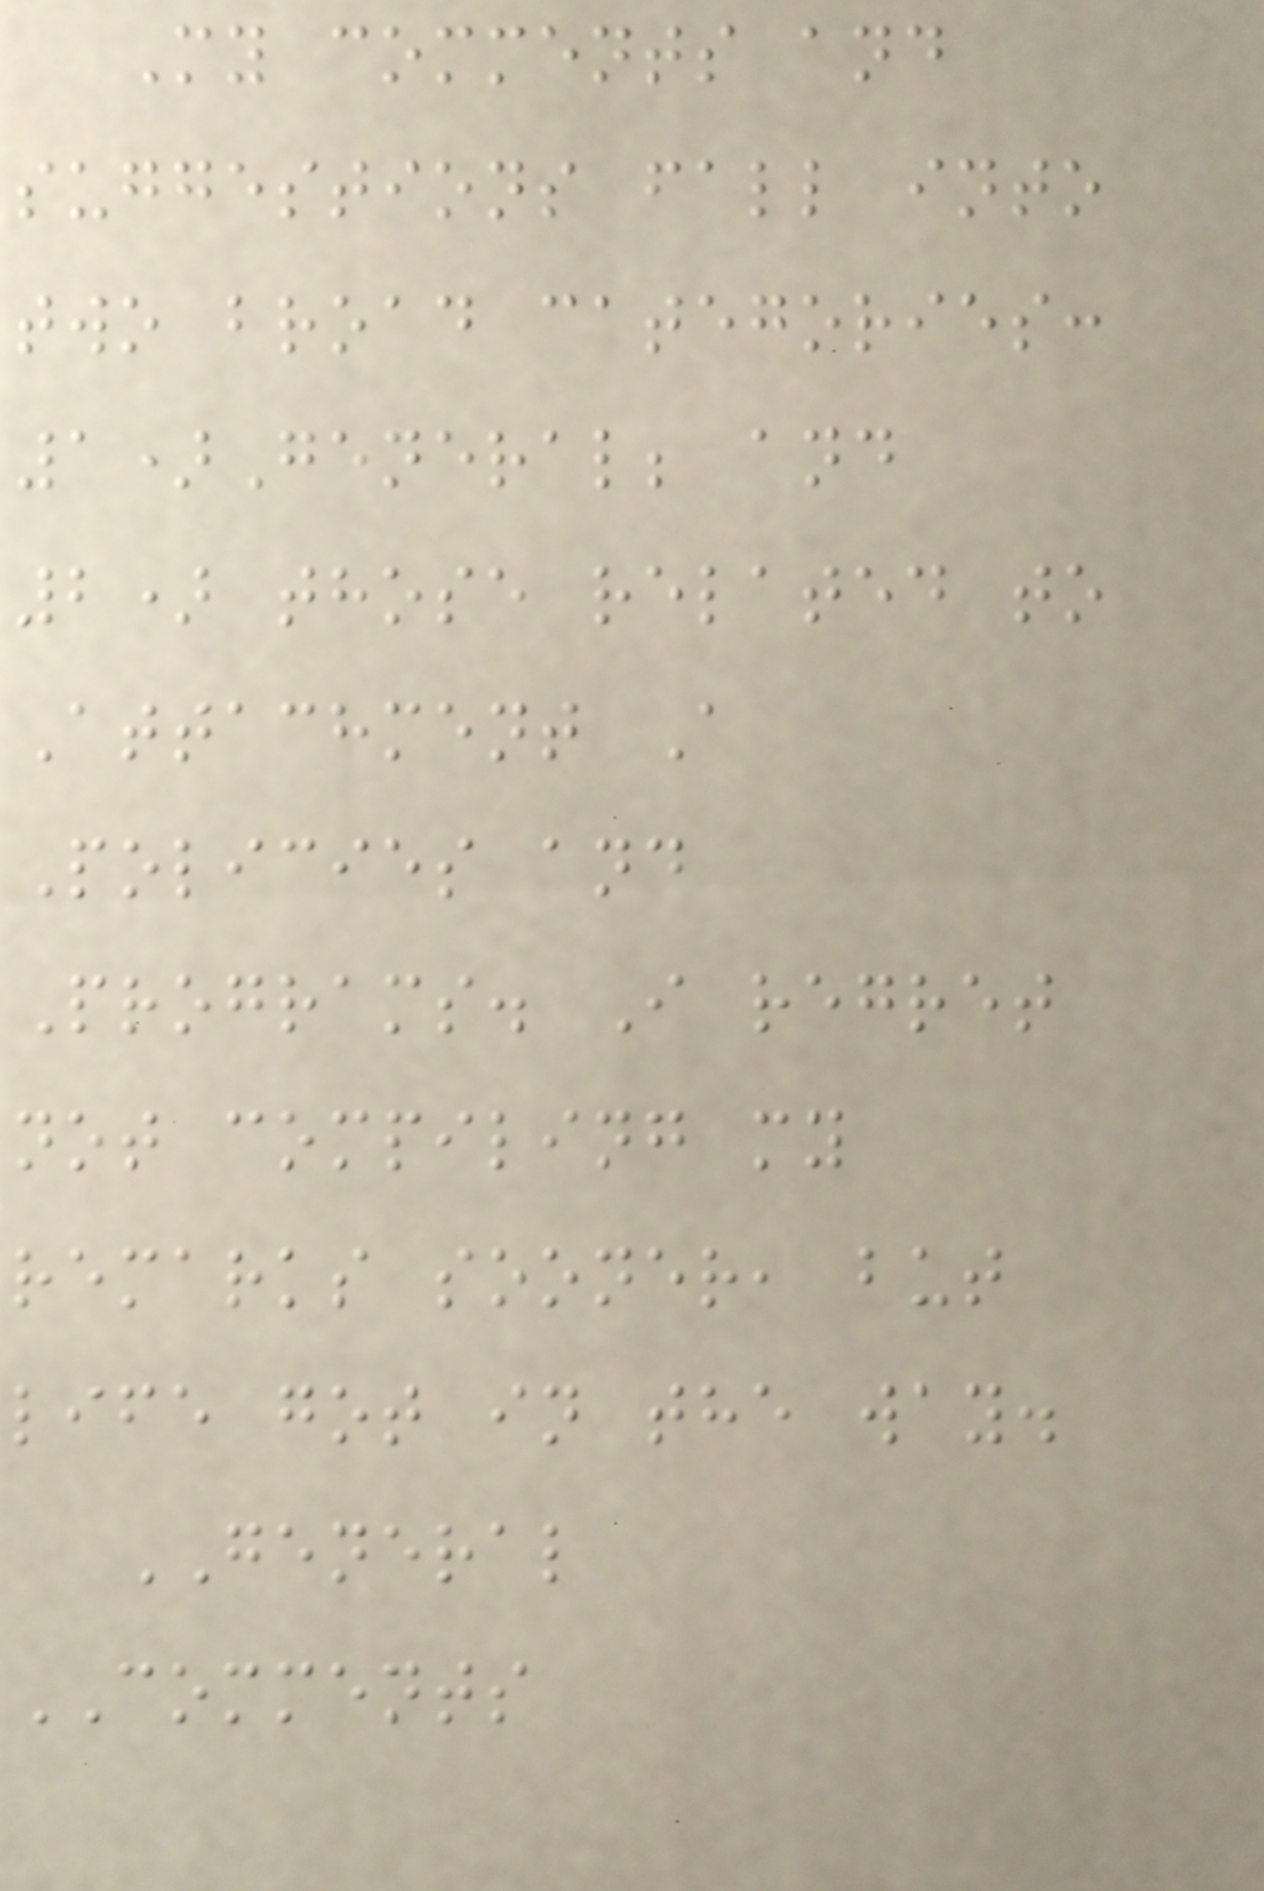My comments and
suggestions fall into
two broad categories:
1)General; and
2) those related to
Attachment A
Policies and
Programs. I regret
not compiling my
remarks sooner, but
life got in the way.
GENERAL
COMMENTS
